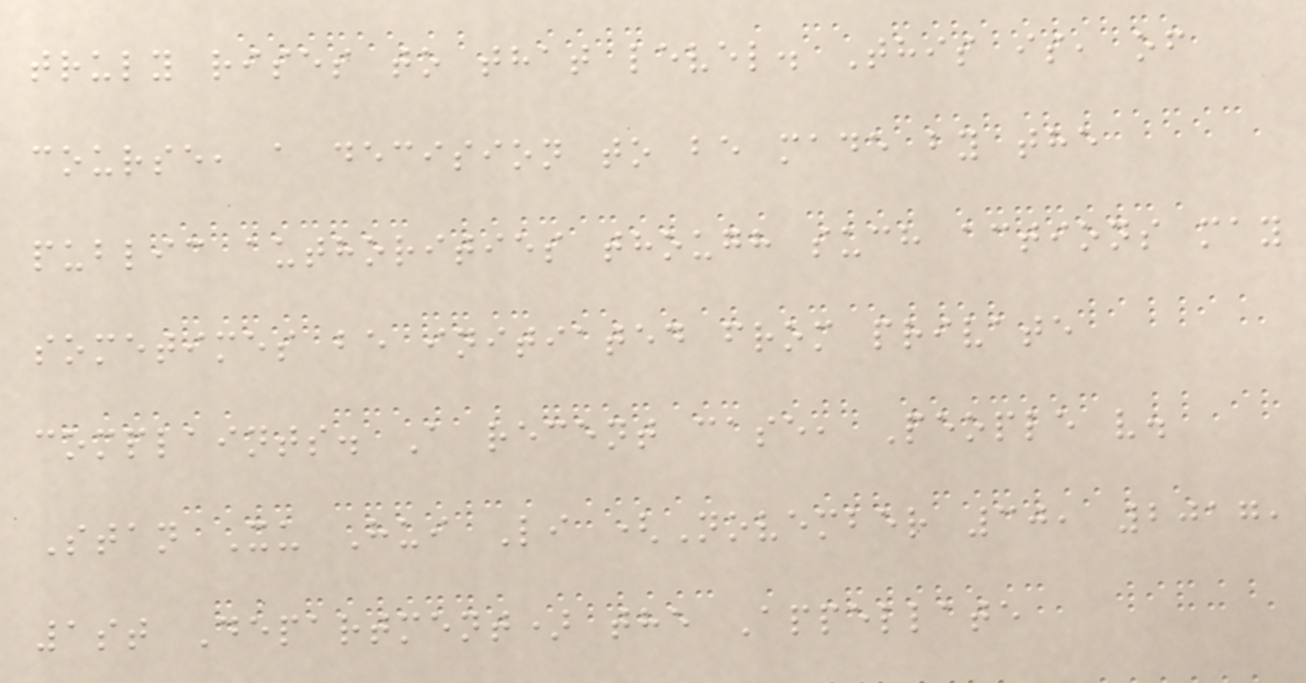truly rises to that level. This is, of
course, a decision to be made by the
public authorities though such actions may
sometimes be initiated from private
complaints. A recent case, People v.
Stan Xu Hui Li (November 30, 2017,
1st Department) the Appellate
